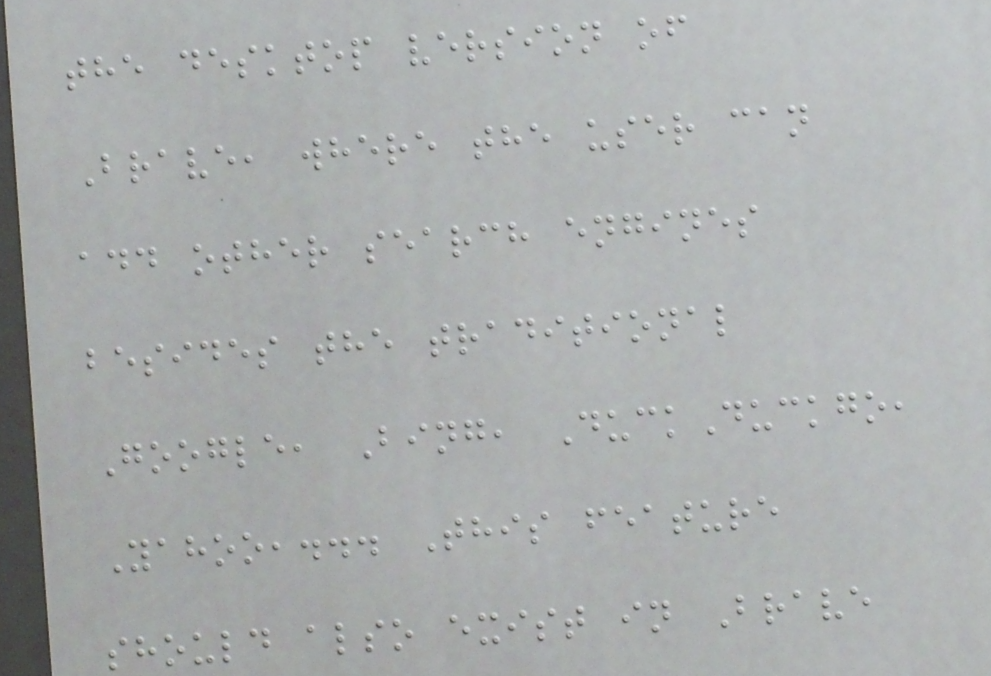the desktop version of
Brave, where the user can
add other search engines
besides the traditional
Google, Bing, DuckDuckgo,
Yahoo,... This feature
should also exist in Brave
